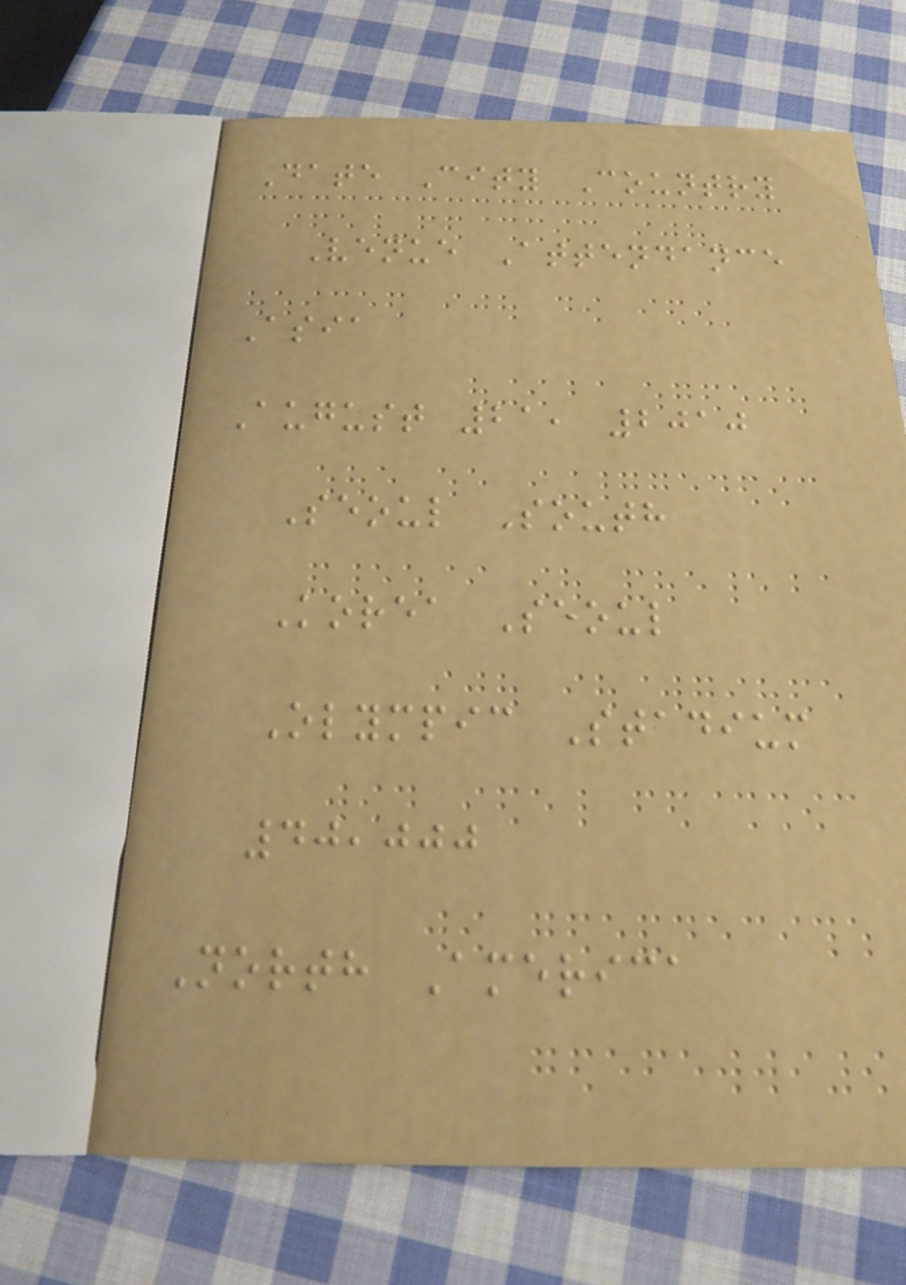Date City Country
Venue Attendance
Asia
August 21, 2010
Seoul South
Korea Seoul
Olympic Stadium
40,000
North America
